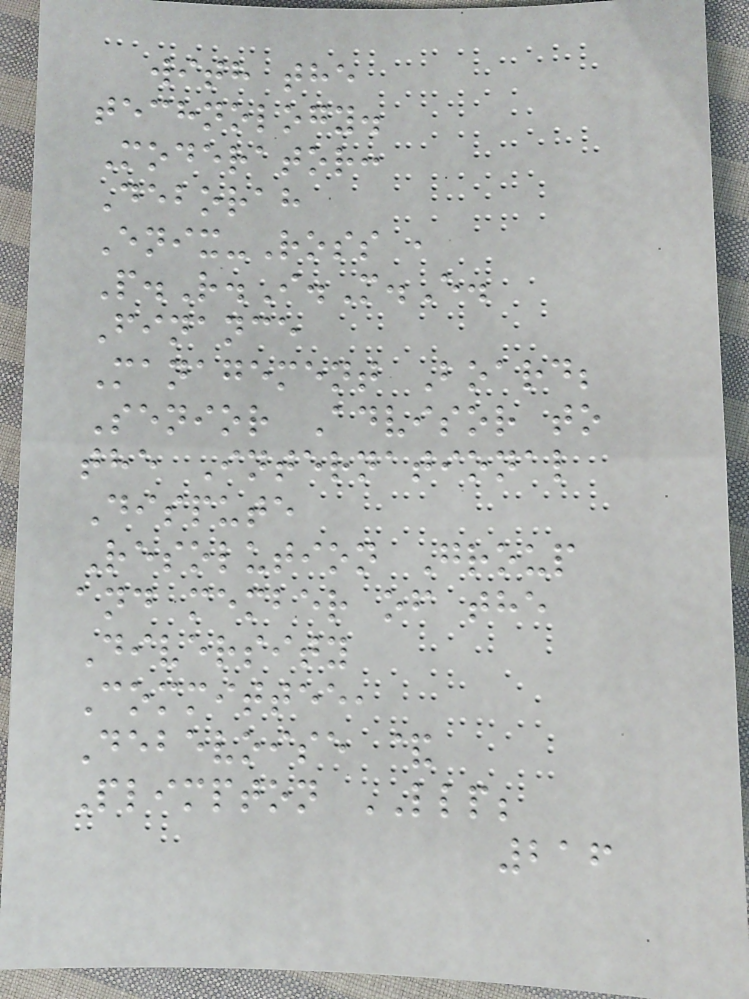with the
technology.
Moderator:
Deborah
Enix-Ross ,
P.R.I.M.E.
Finance
Management Board;
Senior Advisor to
the International
Dispute
Resolution Group
and member of the
Diversity
Committee,
Debevoise &
Plimpton LLP;
216
